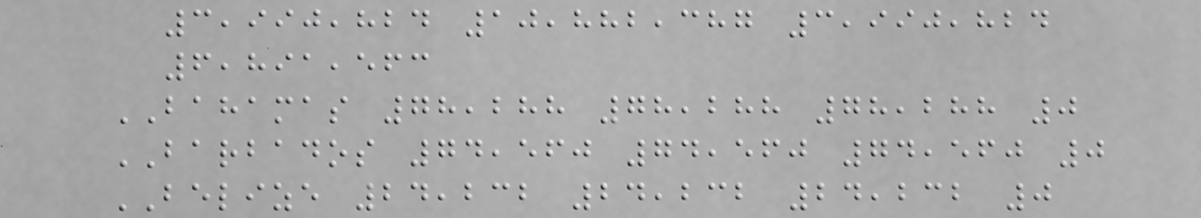3,990,824 10,882,387 3,990,824
6,891,563
BAHAMAS 78,288 78,288 78,288 0
BARBADOS 74,560 74,560 74,560 0
BELIZE 24,232 24,232 24,232 0
